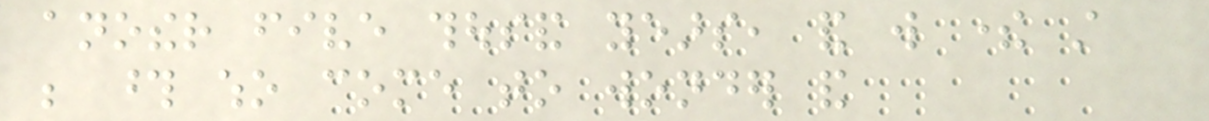another five thousand years, and will there still
be those who come to wonder and
